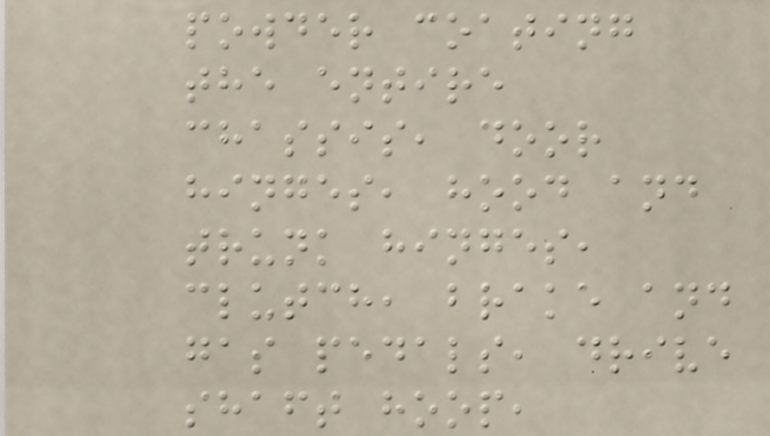powder coating
the entire
chassis, door
hinges, hood and
trunk hinges,
clutch, brake and
gas pedals, drive
shaft hoop,
